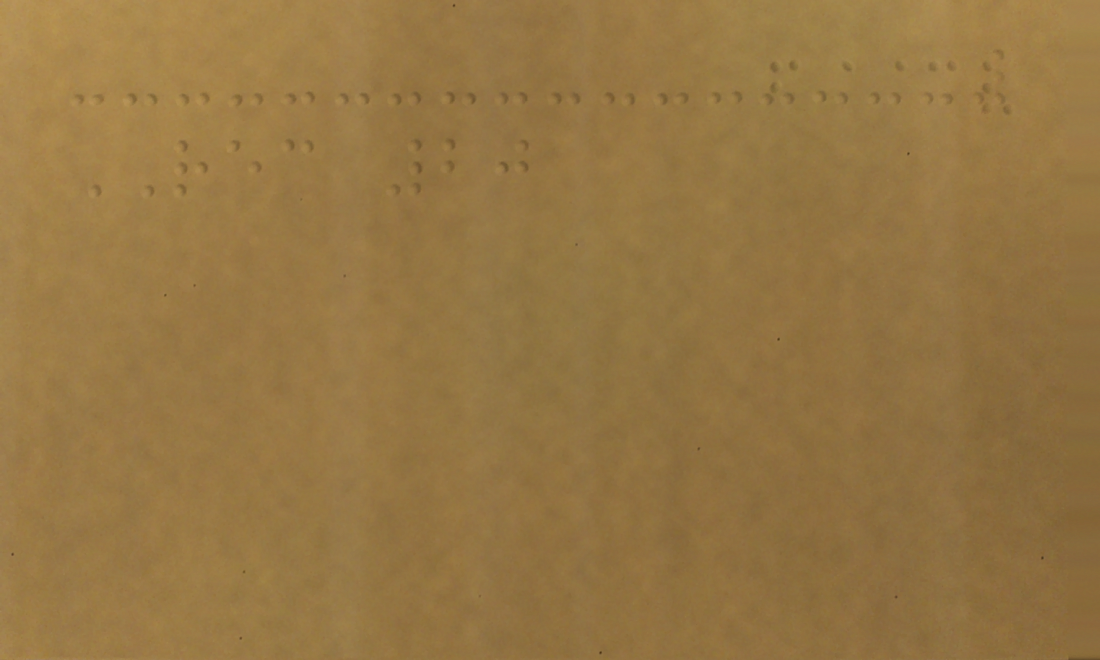REC 20
